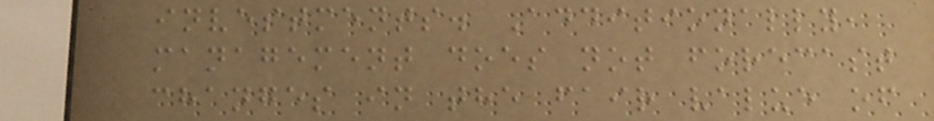investments. Additionally,
management does not forecast
changes in the fair value of
